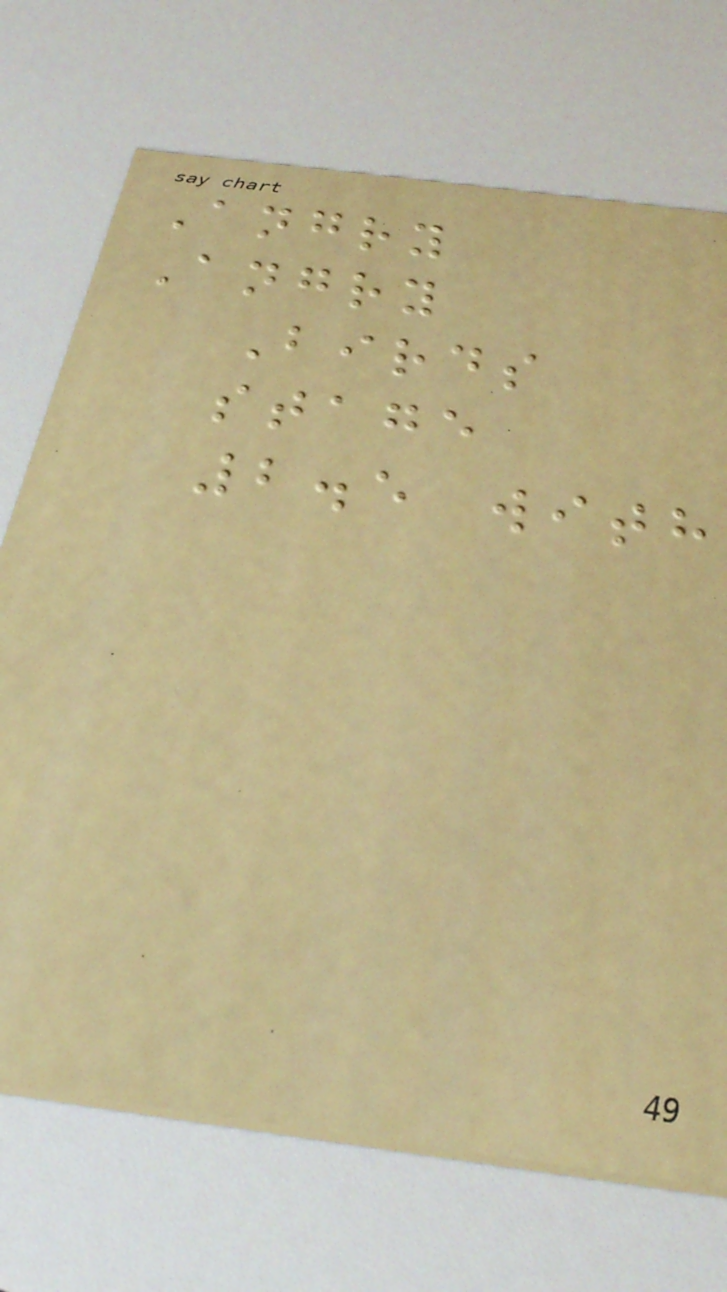Angry
Angry
Birds
stage
2.5 with
